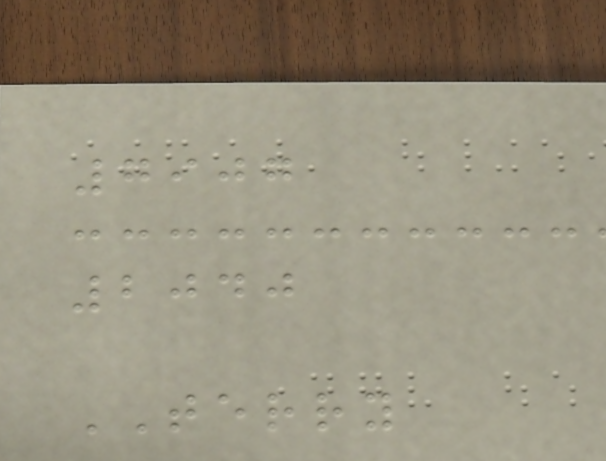7907
2040
TERRY
